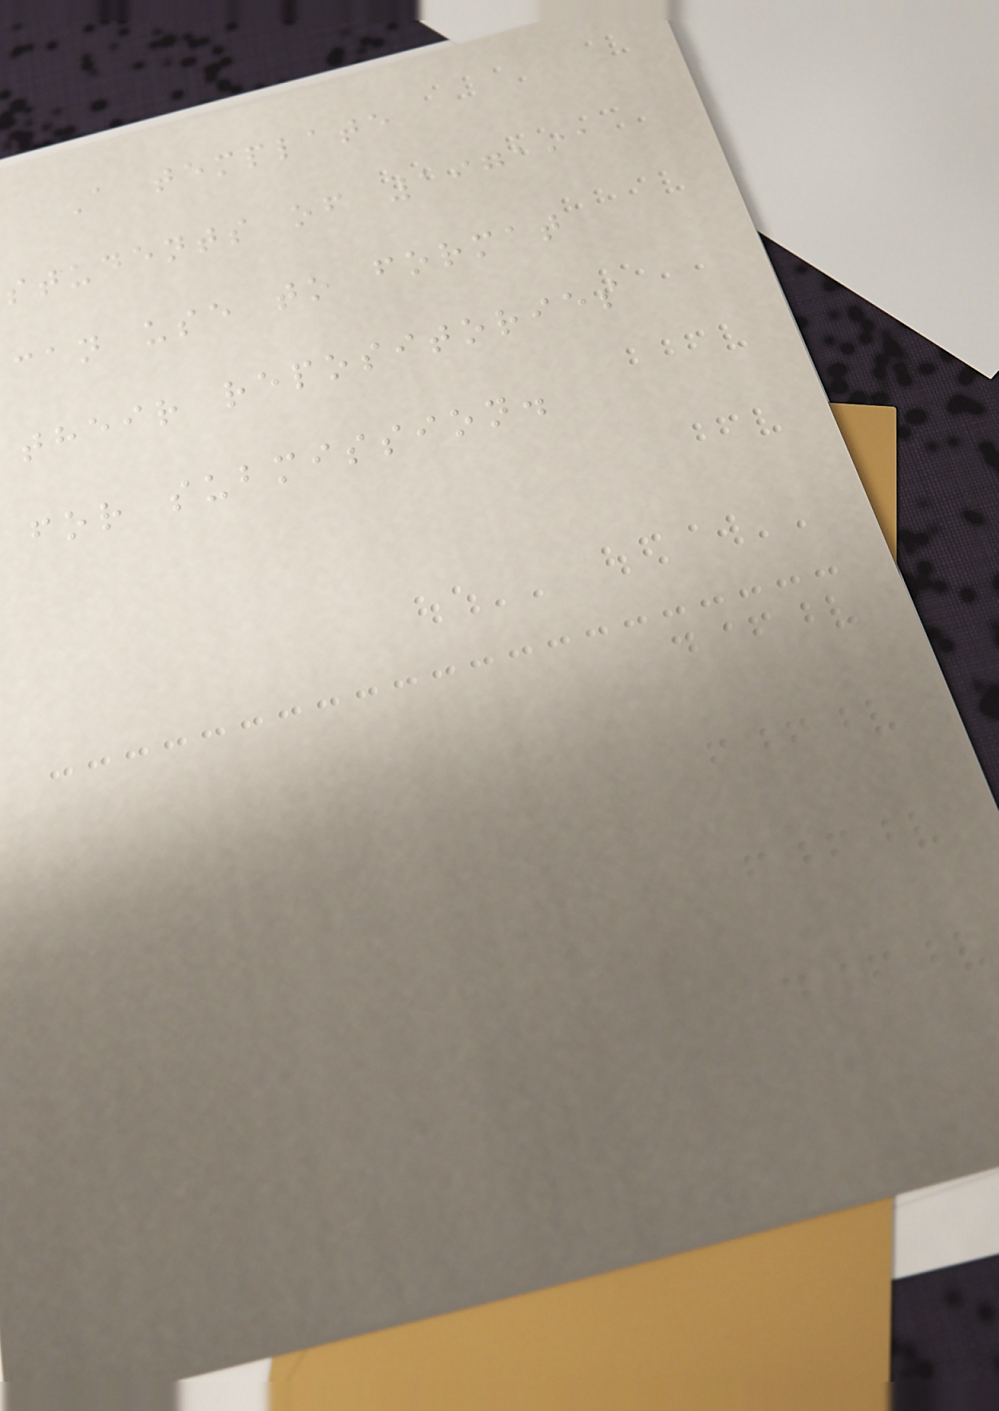A template
students of 197191
can use to format
their repositories
for submission.
